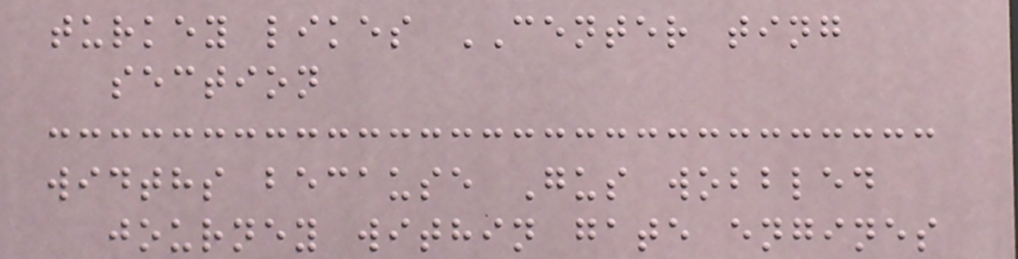turkey likes CENTER ting
section
widths because Gus wobbled
journey within gate engines
